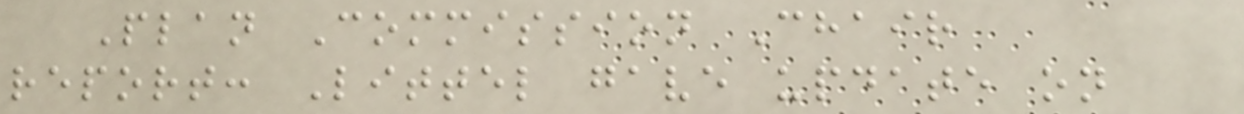Plan Commission Chair
report: Littel gave update on
